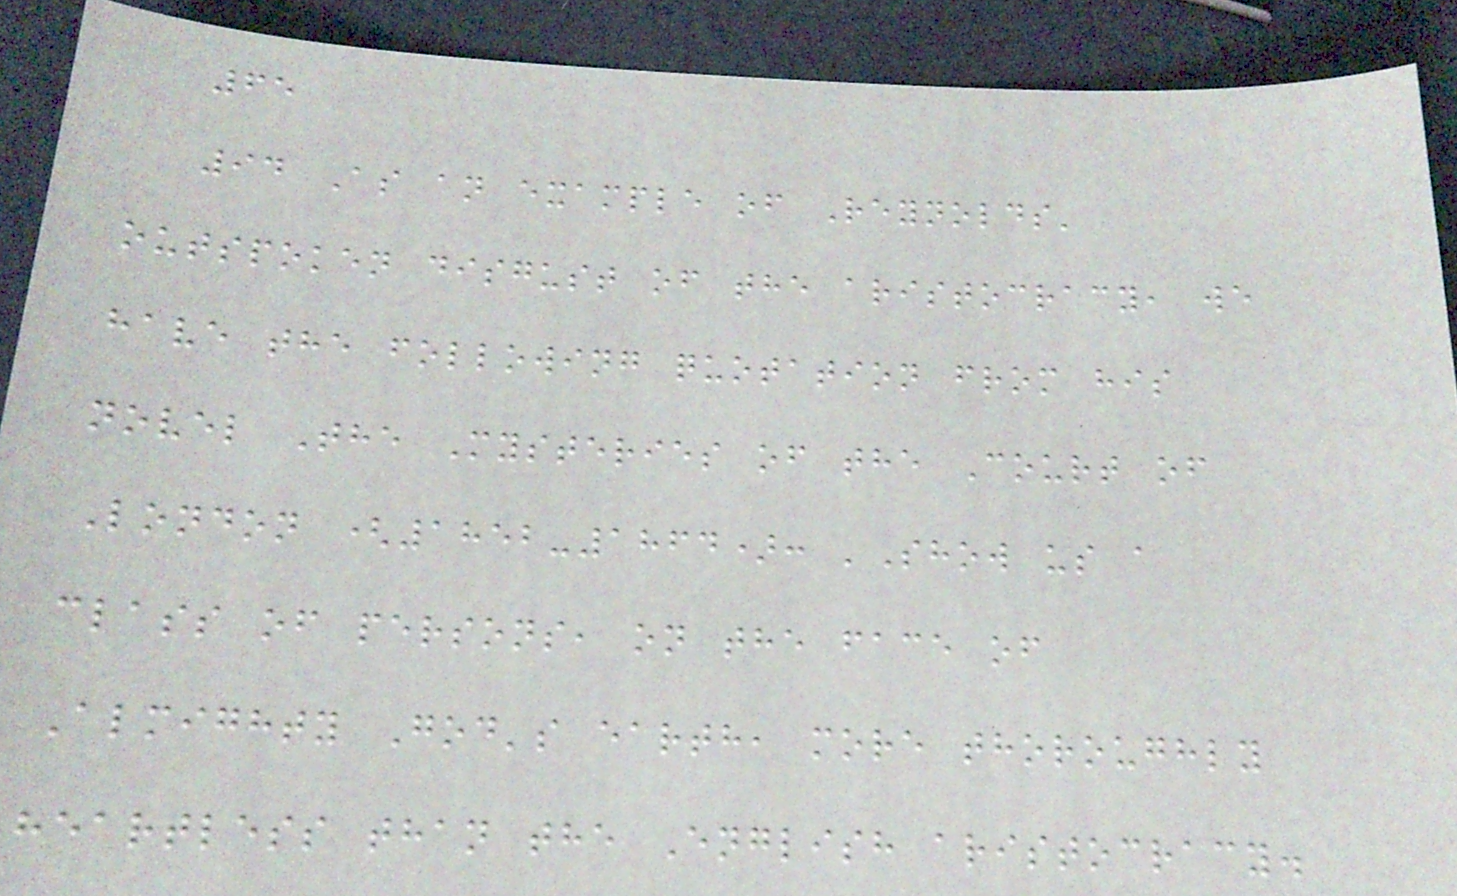65
94 As an example of Reynolds'
outspoken disgust of the aristocracy, we
have the following quotation from his
novel The Mysteries of the Court of
London (1852-1864): 'Show us a
class of persons, on the face of
Almighty God's earth, more thoroughly
heartless than the English aristocracy.
